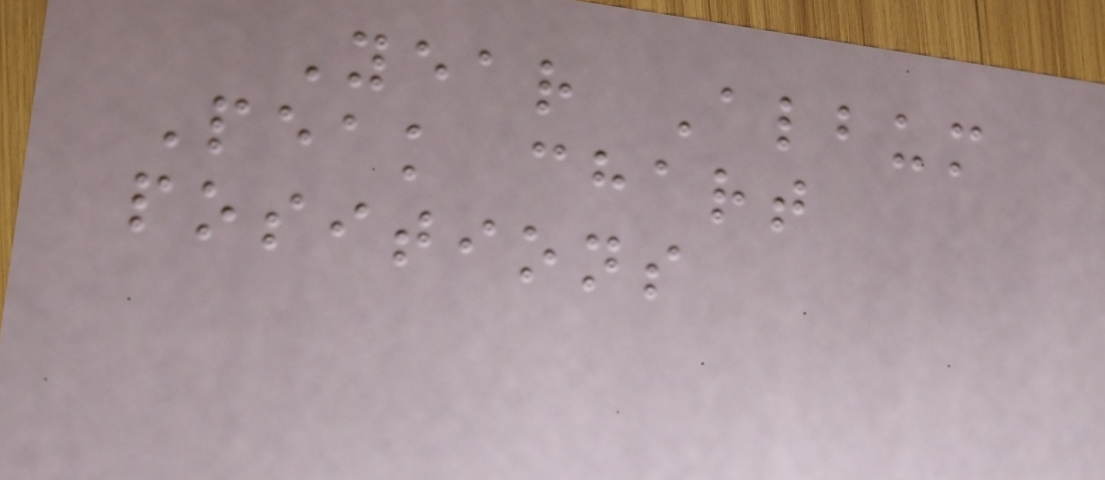Year Album
Peak chart
positions
